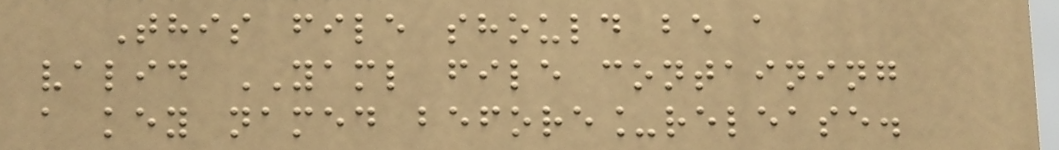This file should be a
valid YAML file containing
a key named before_release.
